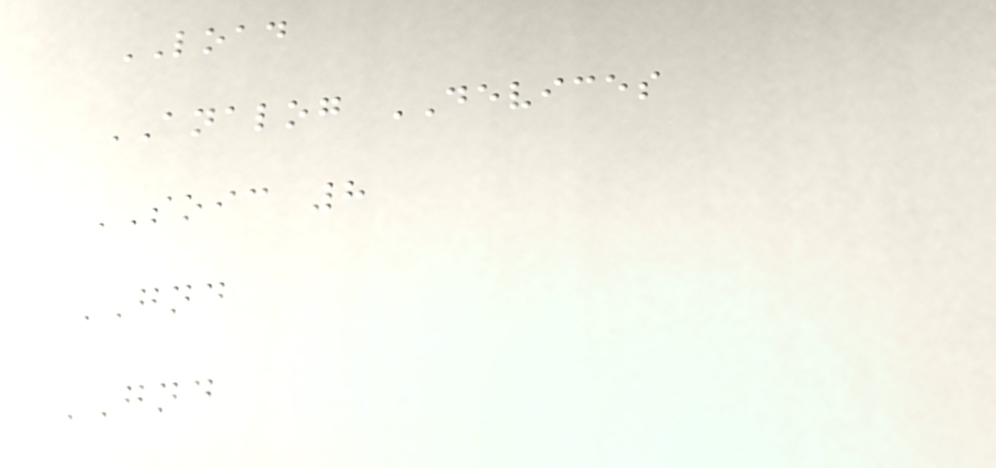LOAD
ANALOG DEVICES
SOIC 8
GND
GND
